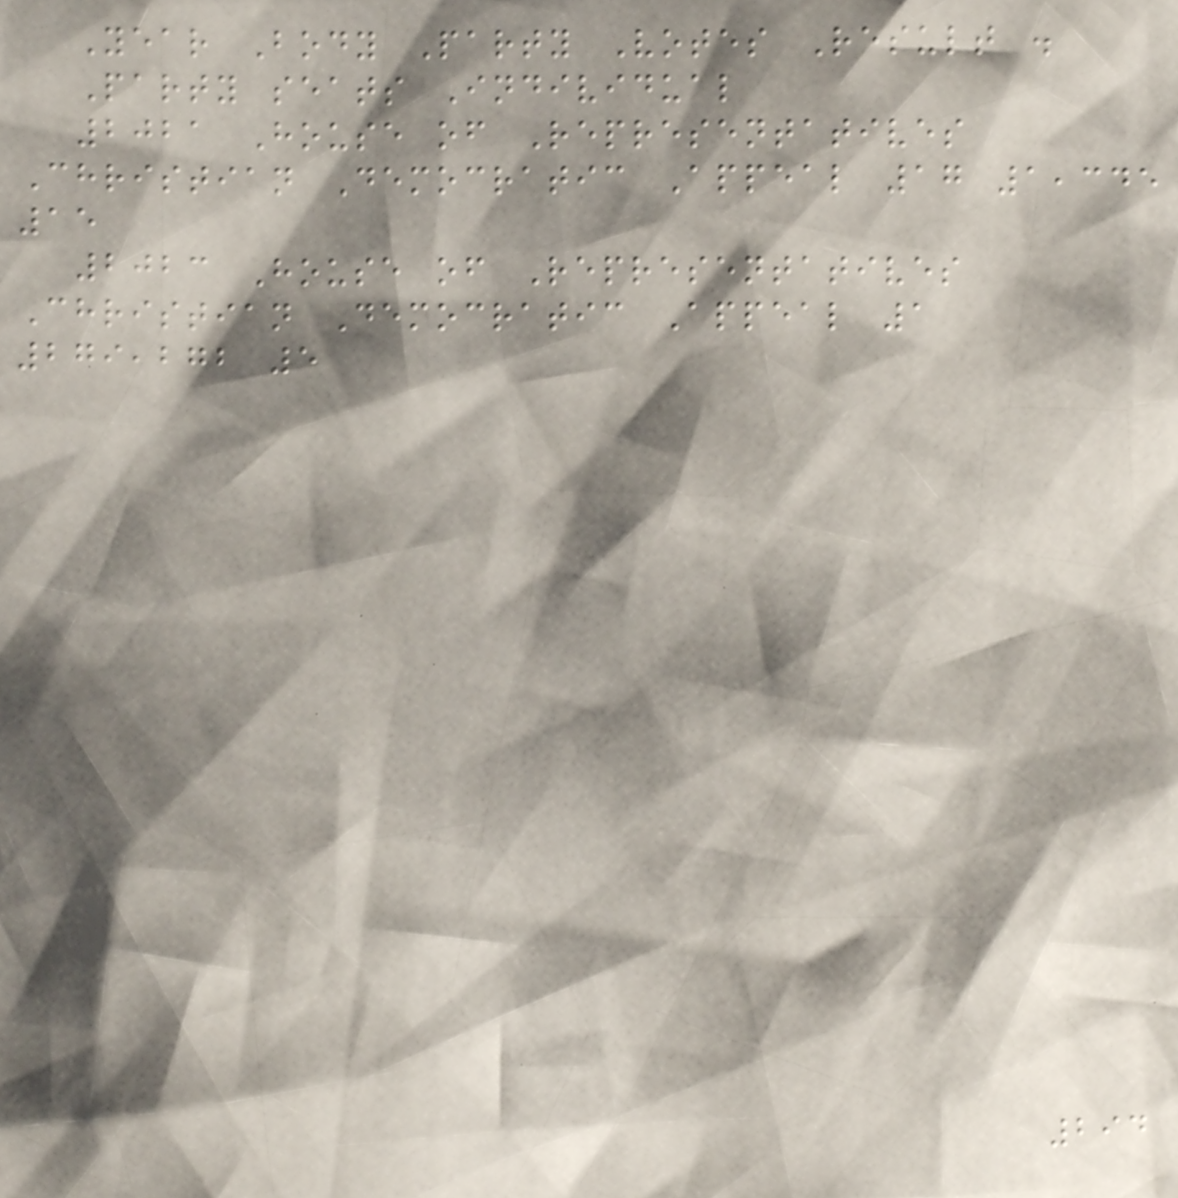Year Body Party Votes Result .
Party seats Individual
2021 House of Representatives
Christian Democratic Appeal 17 1,345
15
2023 House of Representatives
Christian Democratic Appeal 1
279,272 5
294
